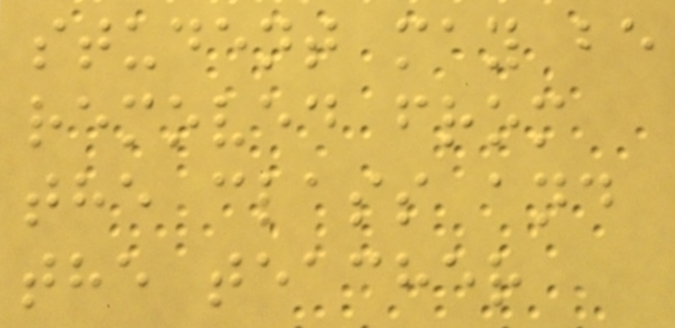student may be
removed from
the class and
the teacher
